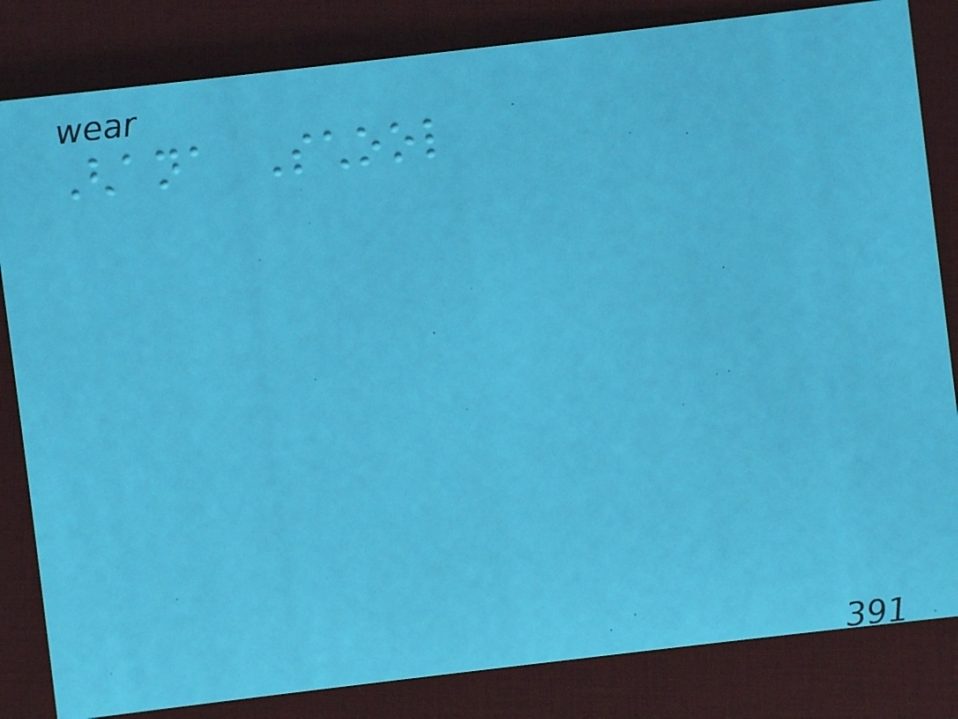Ghana School
